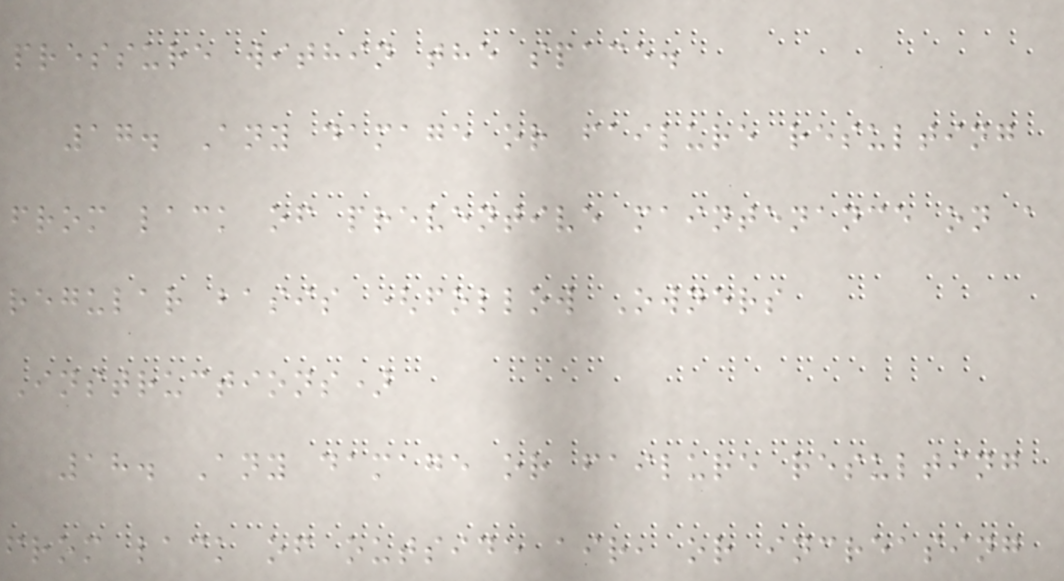pressure within the space.
17. Any damage or failure resulting
from lack of preventive maintenance on a
regular basis (follow Owners
Instructions)
18. Any damage or failure resulting
from lack of outside air, or increasing
